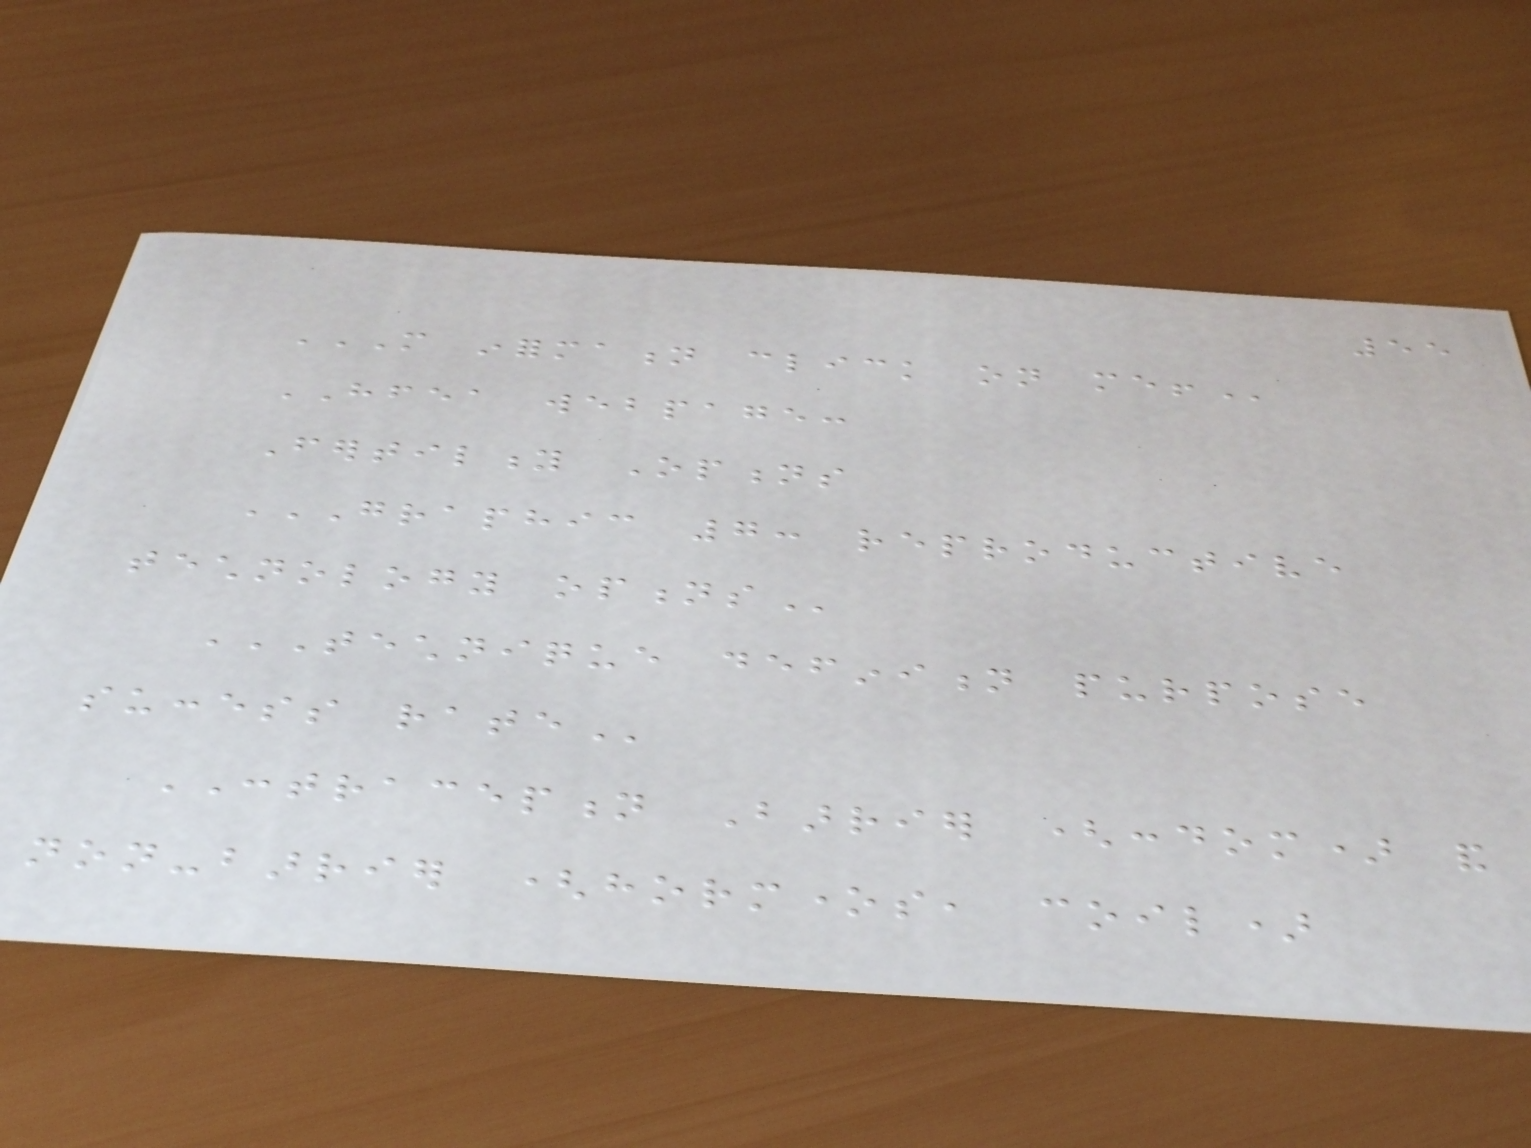55
MORE INFORMATION CLICK ON ME!
HFEA webpage:
Fertility Options
GRAPHIC 7: REPRODUCTIVE
TECHNOLOGY OPTIONS
TECHNIQUE DEFINITION PURPOSE
SUCCESS RATE
CONTRACEPTION Barrier (condom) and
non-barrier (hormones, coil)
